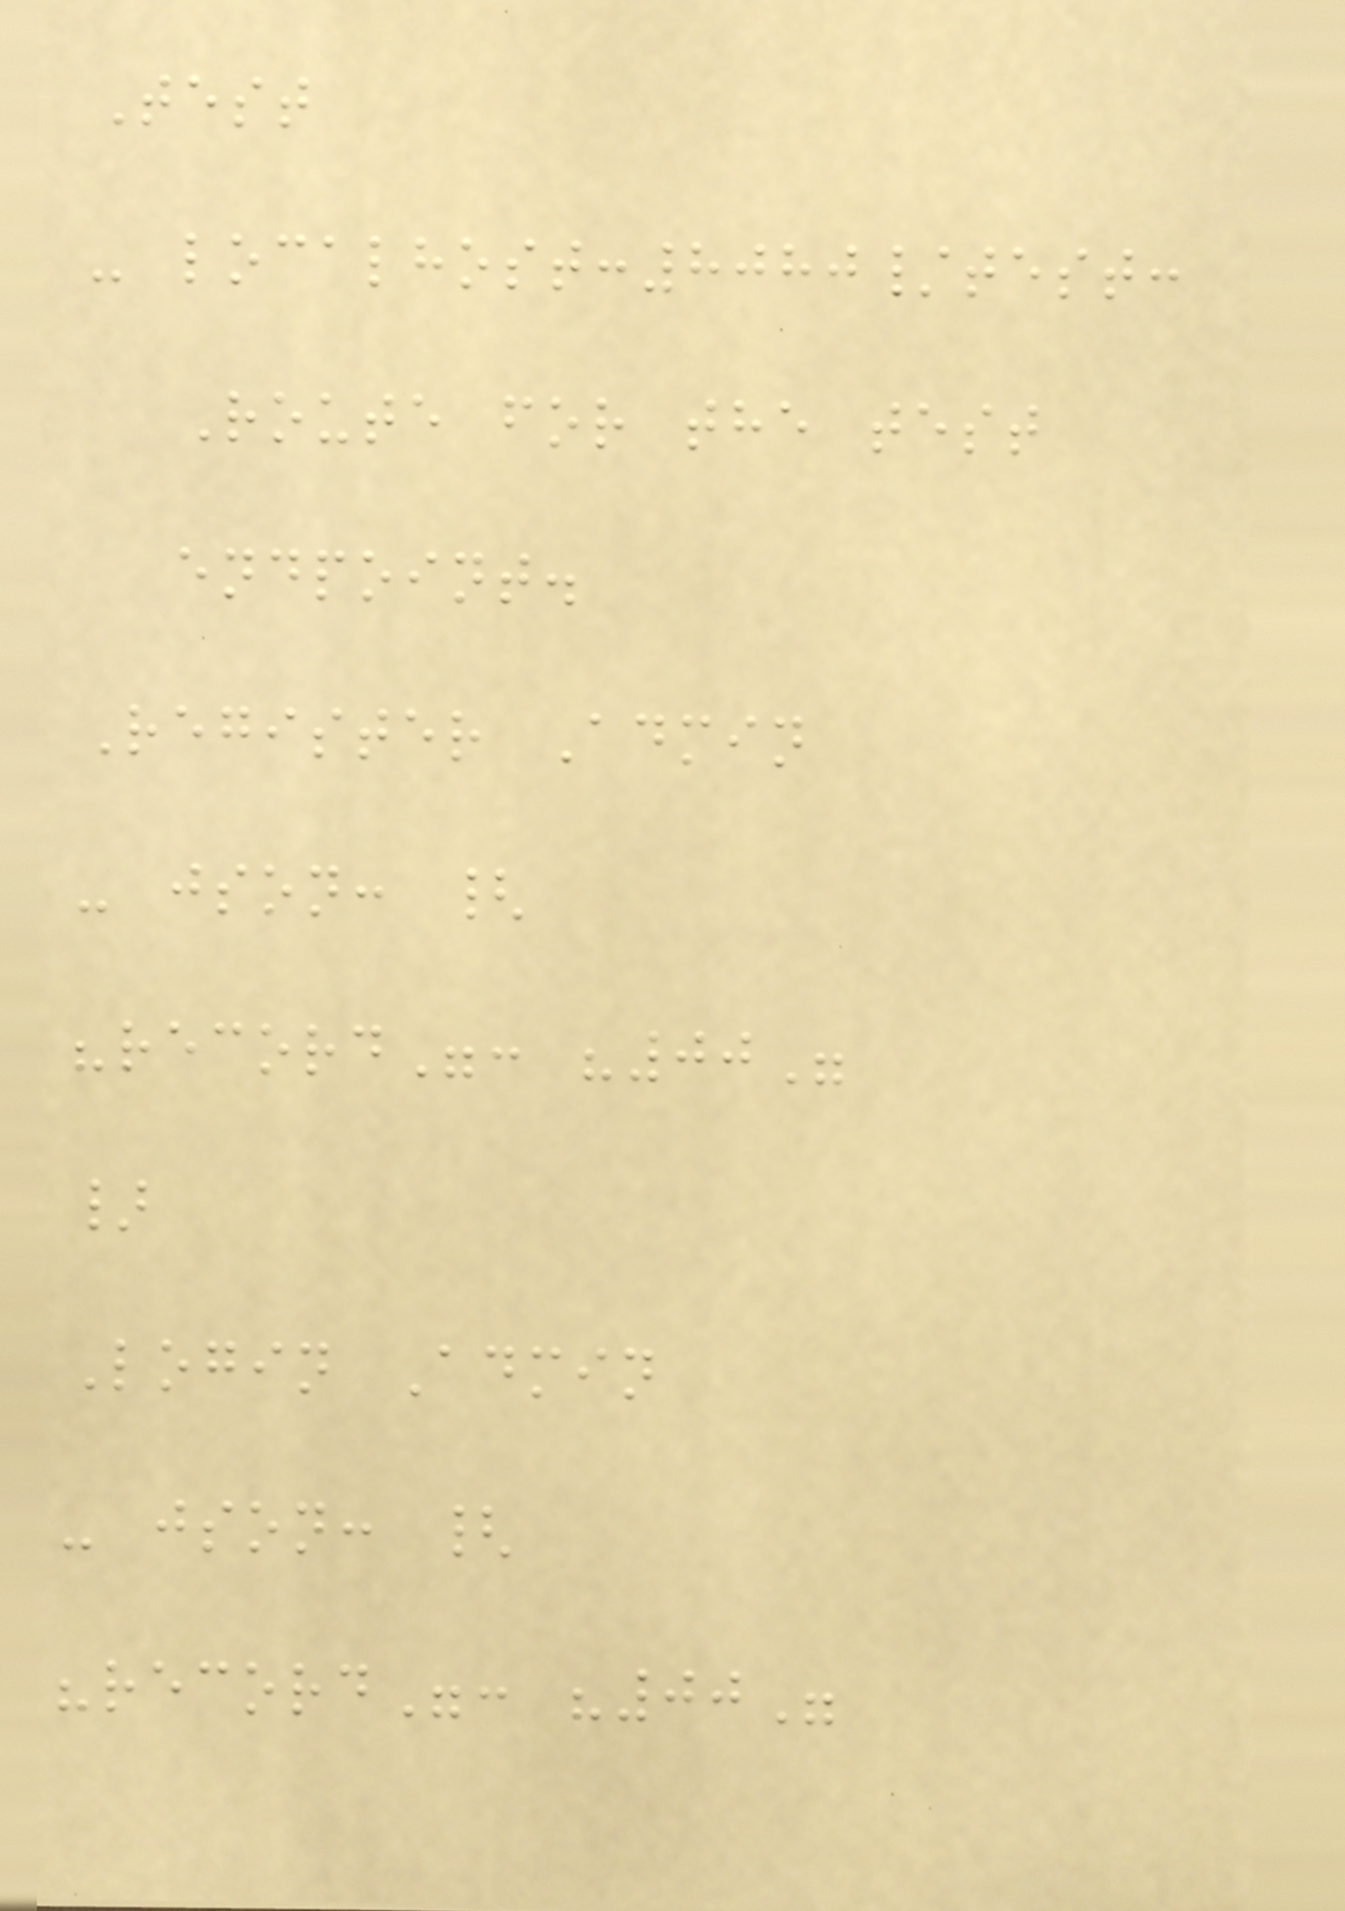Test
- localhost:8080/test:
Route for the test
endpoint.
Register Admin
- json: {
"record": "00"
}
Login Admin
- json: {
"record": "00"
